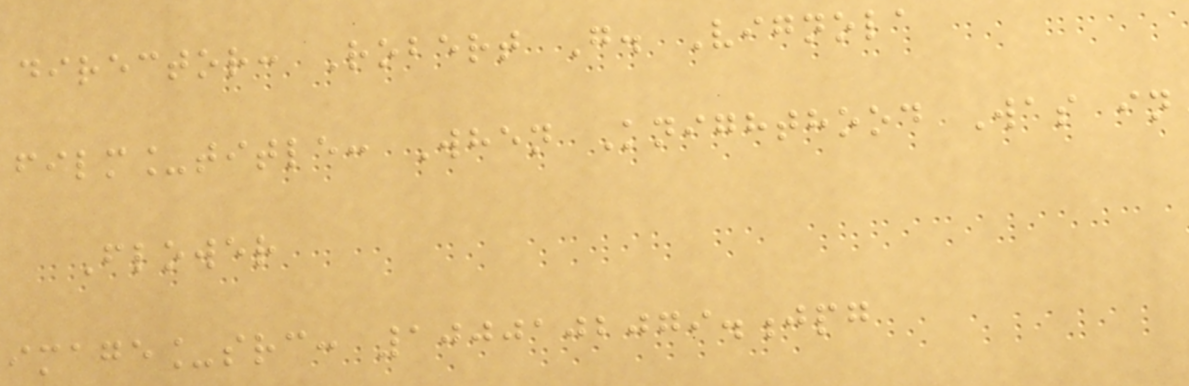director: Robert G. Vignola
film_title: When Knighthood Was in
Flower
image_src: 1000102079.jpg
